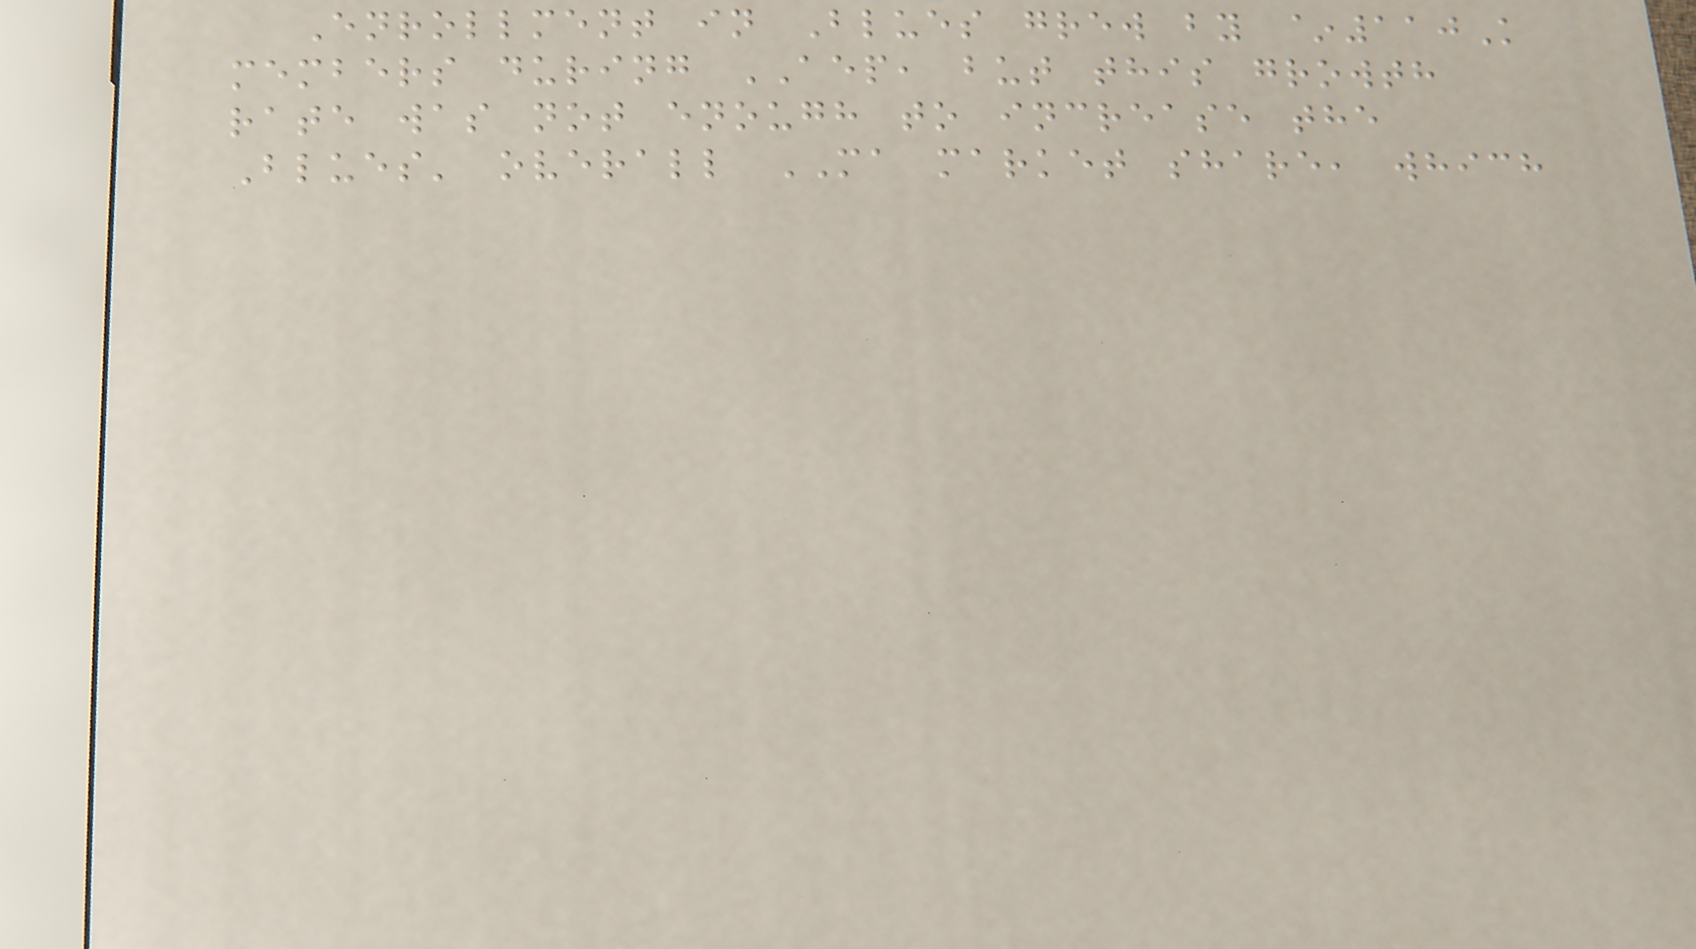Enrollment in Blues grew by ~110K
members during AEP, but this growth
rate was not enough to increase the
Blues' overall MA market share, which
